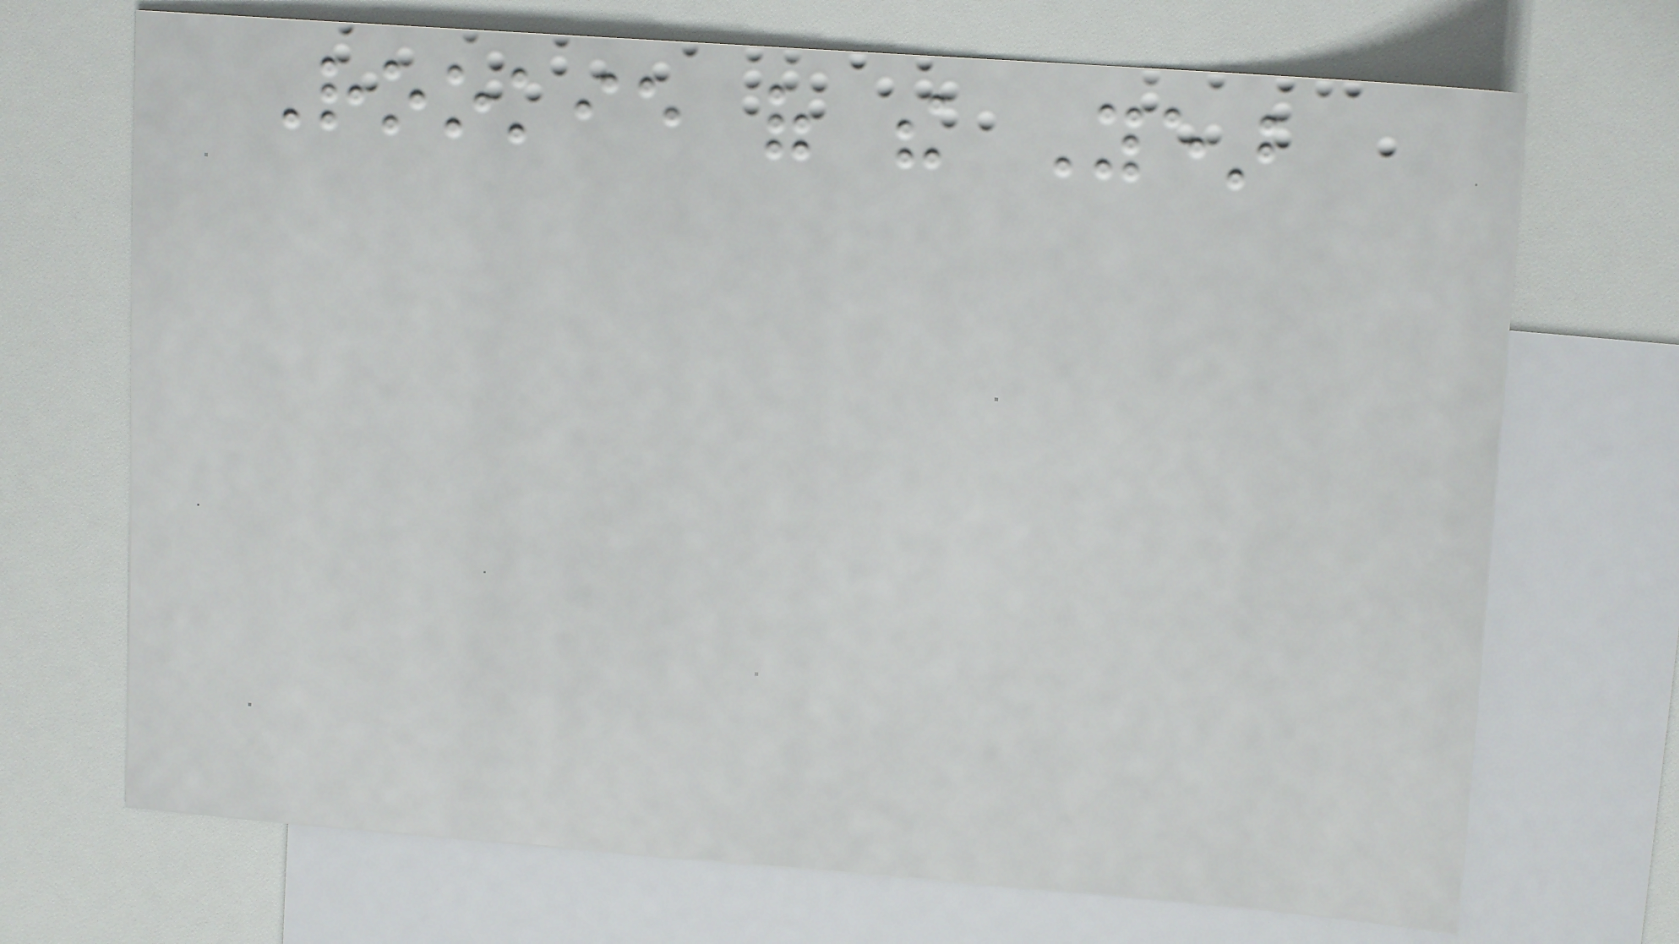Rookie of the Year
